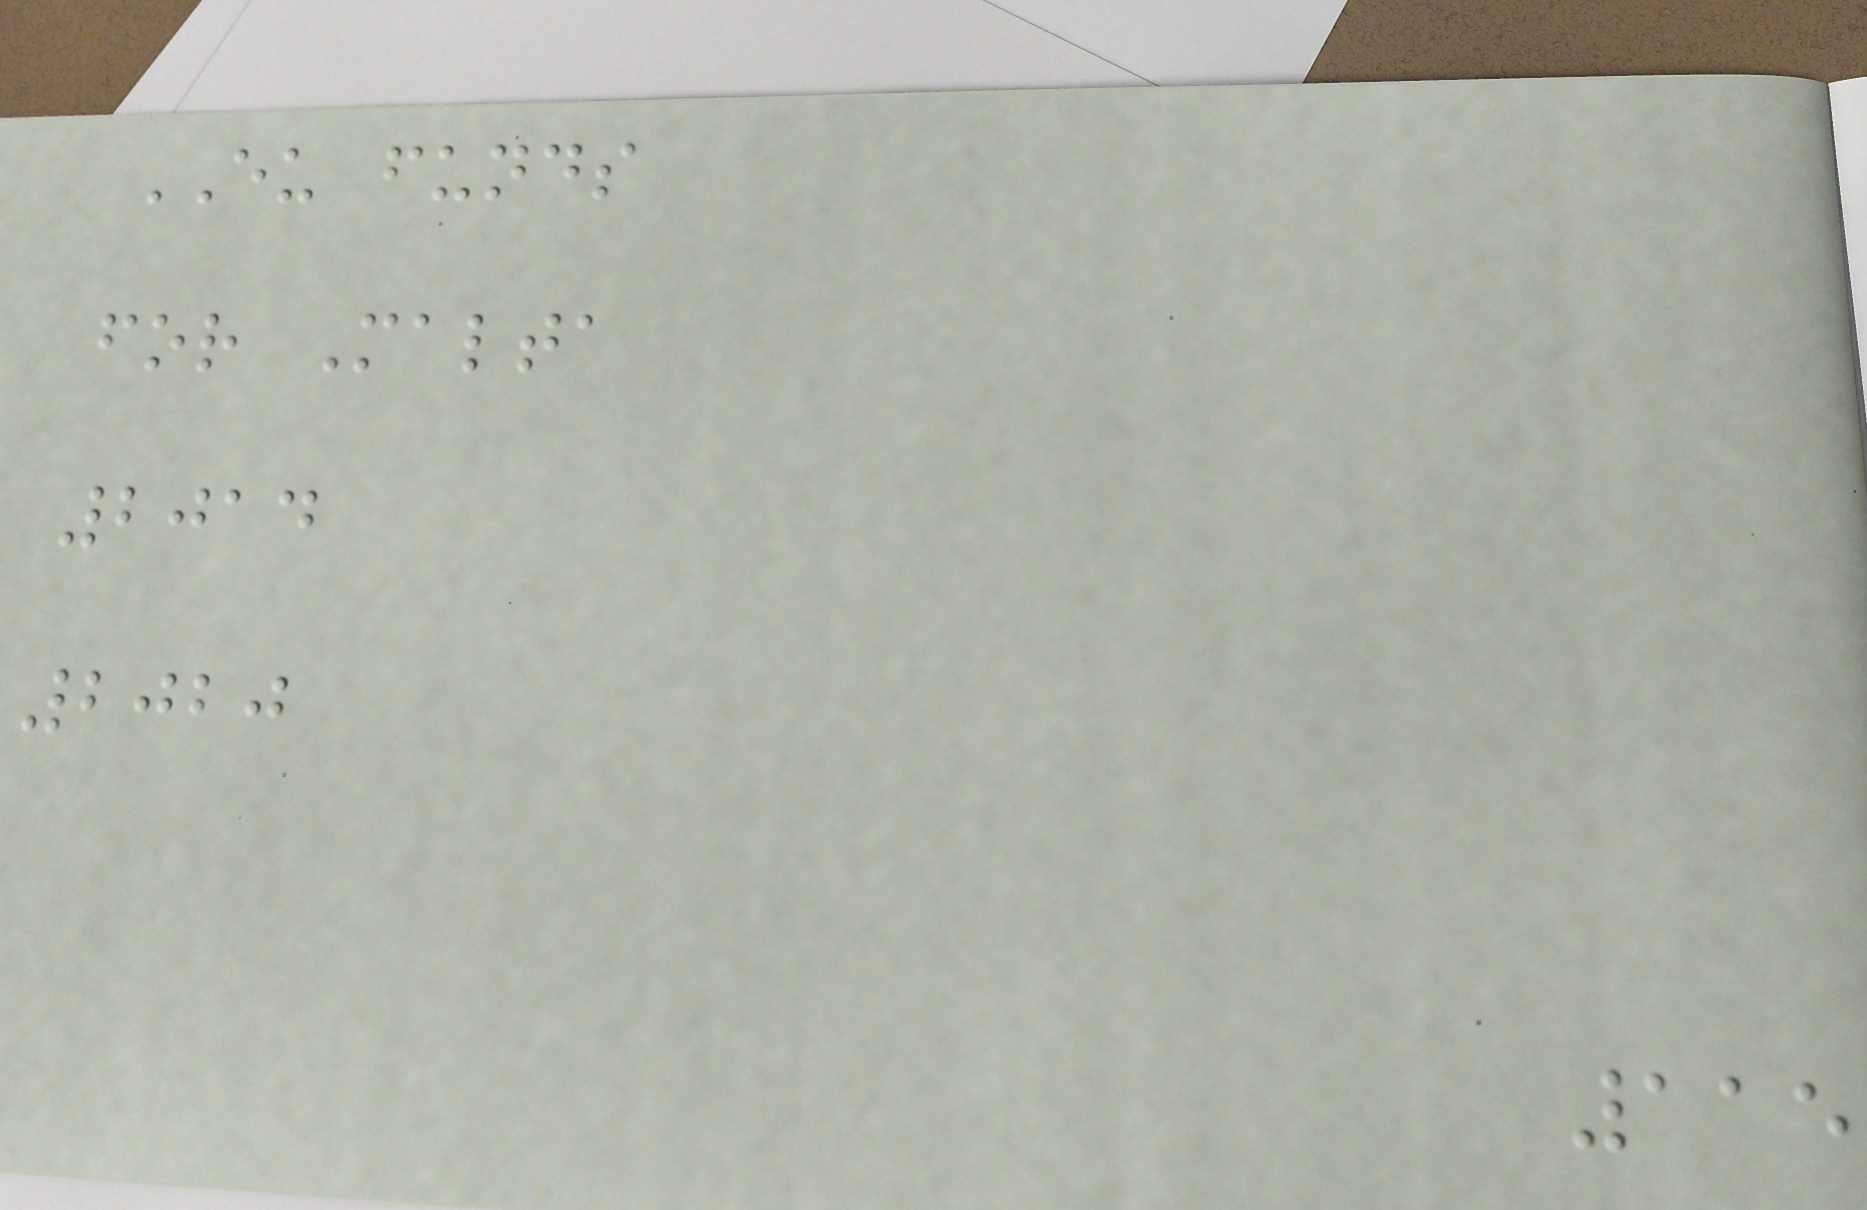EU funds
for Malta
2014
2020
115
